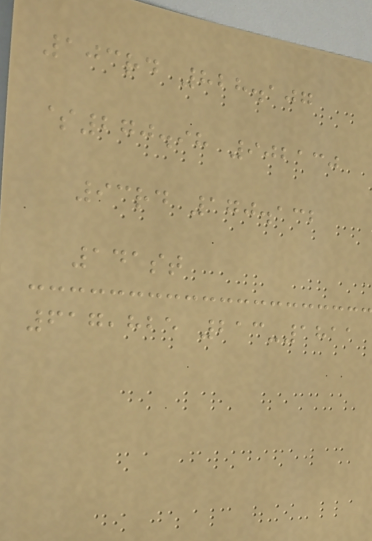103rd 828.107
$270.98 902130
93rd 170.132
141st
617,825 213-1811
